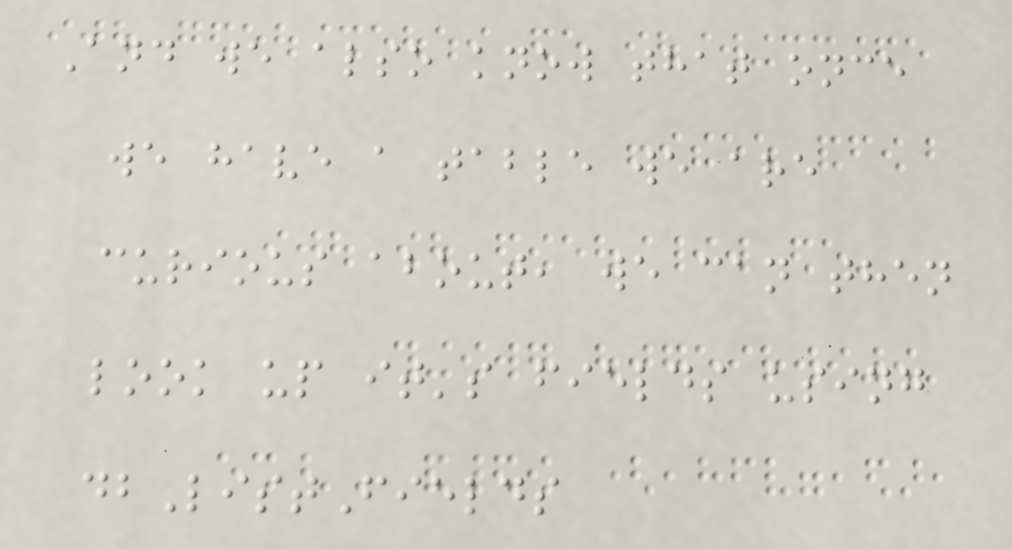And we also know that once
we have a table we are
curious about, we can then
look up it's fields using
dbListFields
